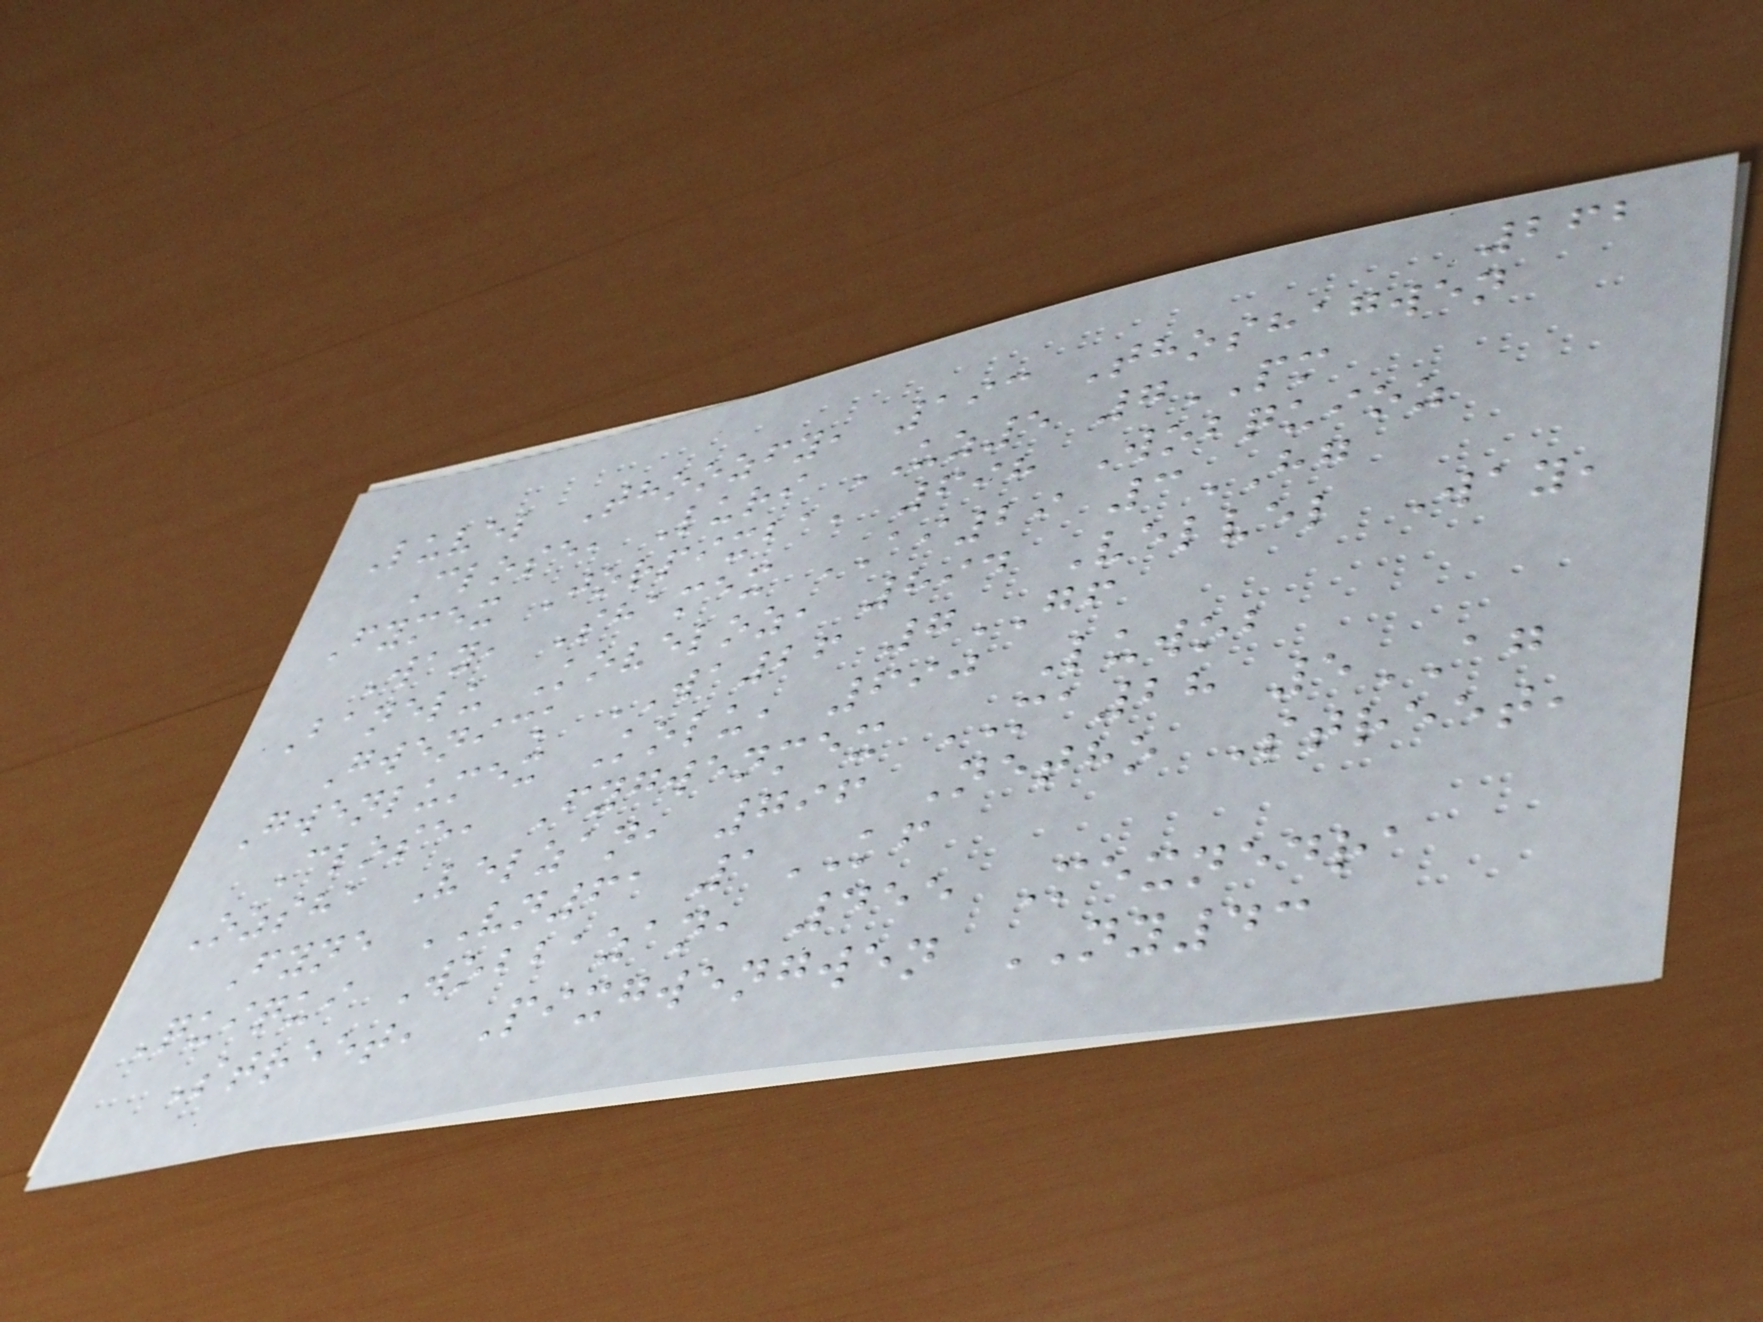262
Luvel Thoozfy, 193 Thoshagwen
Close, Luri UZ5 7PM
Fymex Jorpixba, 698 Wobquioz
Way, Shamex AI29 3HG
Banelu Koveloz, 894 Velvel Way,
Gwenick WA26 7GF
Gwenlumex Kolu, 690 Luwob
Close, Fygwenmex MA28 5AG
Ozsha Velzan, 796 Netho Street,
Fyne VN61 1KF
Quiqui Wobbazan, 455 Mexnedra
Street, Pixgwengwen NY43
